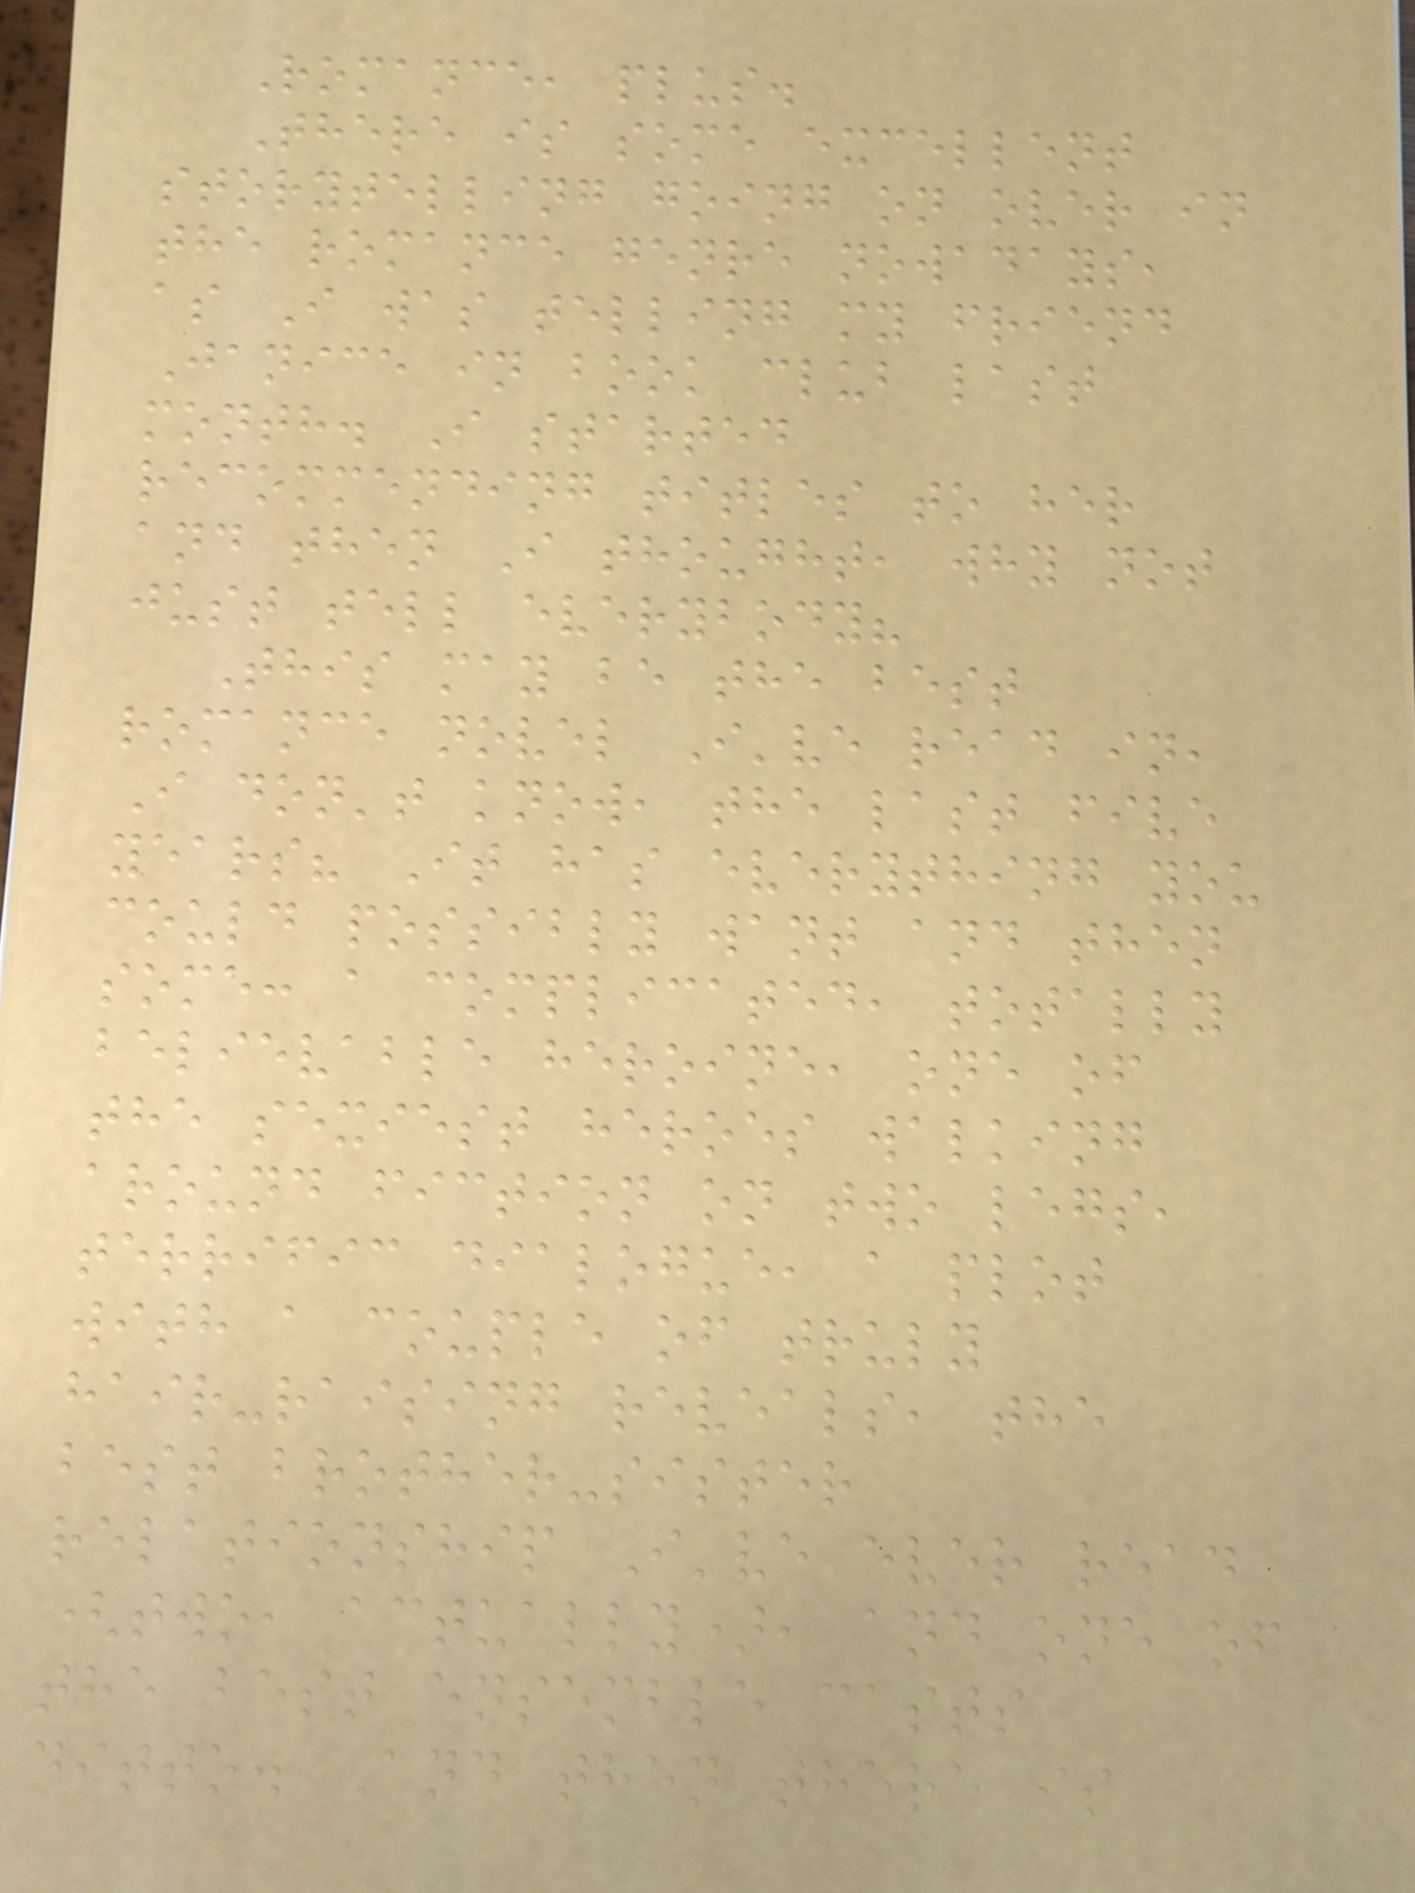Romance, plus.
There is some excellent
storytelling going on over in
the romance genre nowadays,
as I was telling my friend
Janice in book club last
month. I started
recommending titles to her
and then I thought, why not
just tell everybody?
This may be the best
romance novel I've read in,
I don't know, the last five
years? It has everything you
could possibly want and then
some: a complicated, totally
believable heroine, one of
the sexiest heroes walking
around fiction on two legs,
terrific dialogue, a plot
with a couple of truly
hair-raising reveals, the
best brother-sister
relationship I've ever read
(two, actually), and one of
the best ensemble casts
ditto. And then there is
